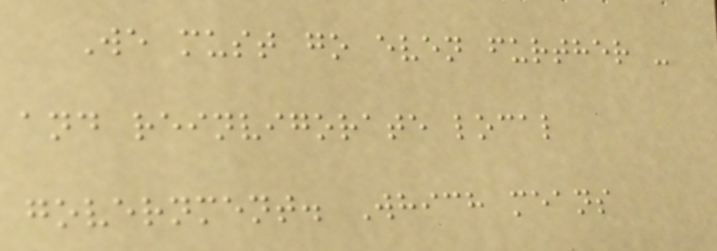We must go even further -
and reinvigorate local
government. Which means
